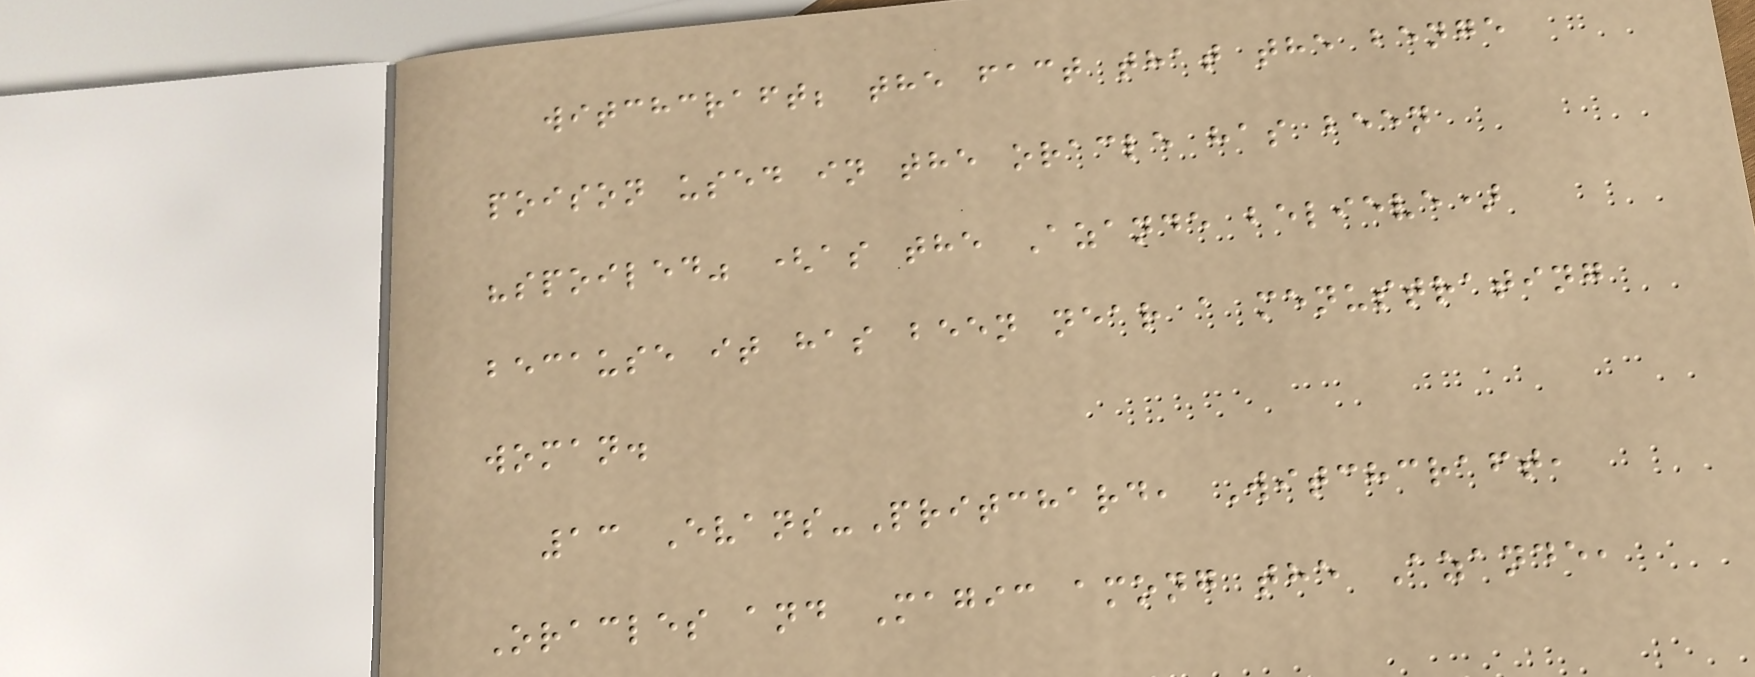witchcraft; the fact that the benge
poison used in the oracle has been
"spoiled" (as the Azande believe)
because it has been near a menustrating
woman.
13 Evans-Pritchard, Witchcraft,
Oracles and Magic among the Azande,
